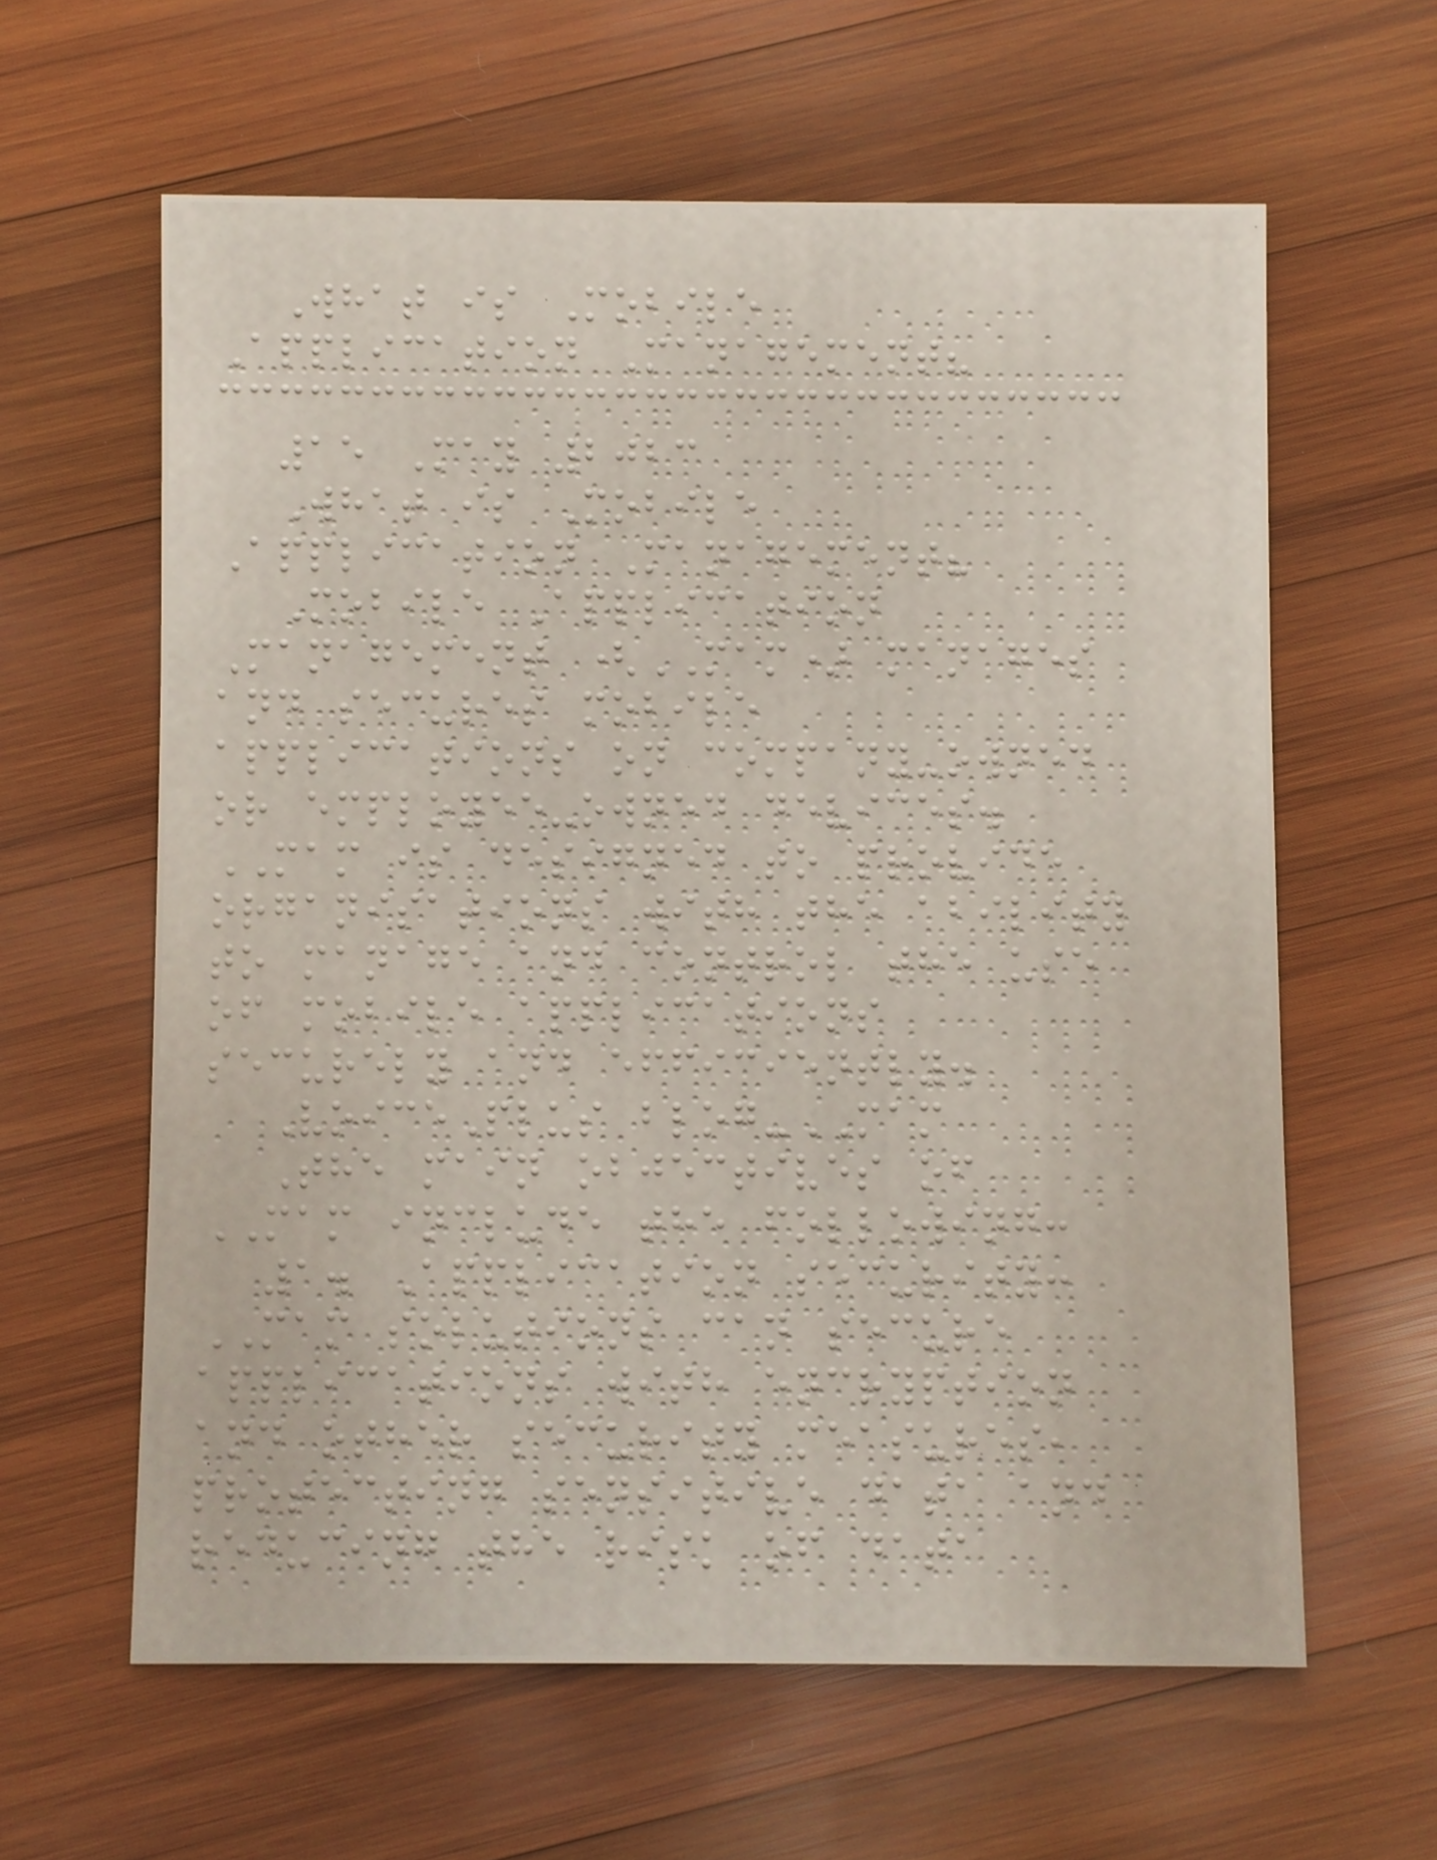What is Mobile
Application Management?
15 May 2023
What is Mobile
Application Management?
Mobile Application
Management (MAM) manages
and secures mobile
applications on company-owned
or employee-owned devices.
MAM is designed to provide
organisations with the ability
to manage and control the use
of mobile applications
securely and efficiently.
VoicePlus blog-MAM
The main objectives of
MAM include the following:
1. Application security:
MAM solutions can secure
applications with encryption
and other security measures,
protecting sensitive data and
reducing the risk of data
